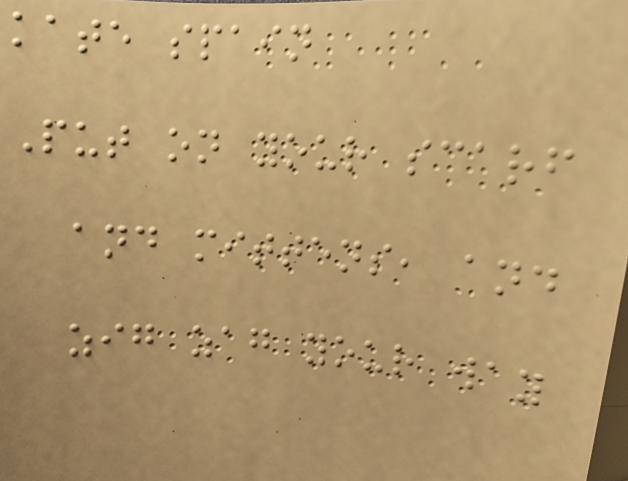kate spain
Put on your scarf
and mittens, and
zig zag your way
